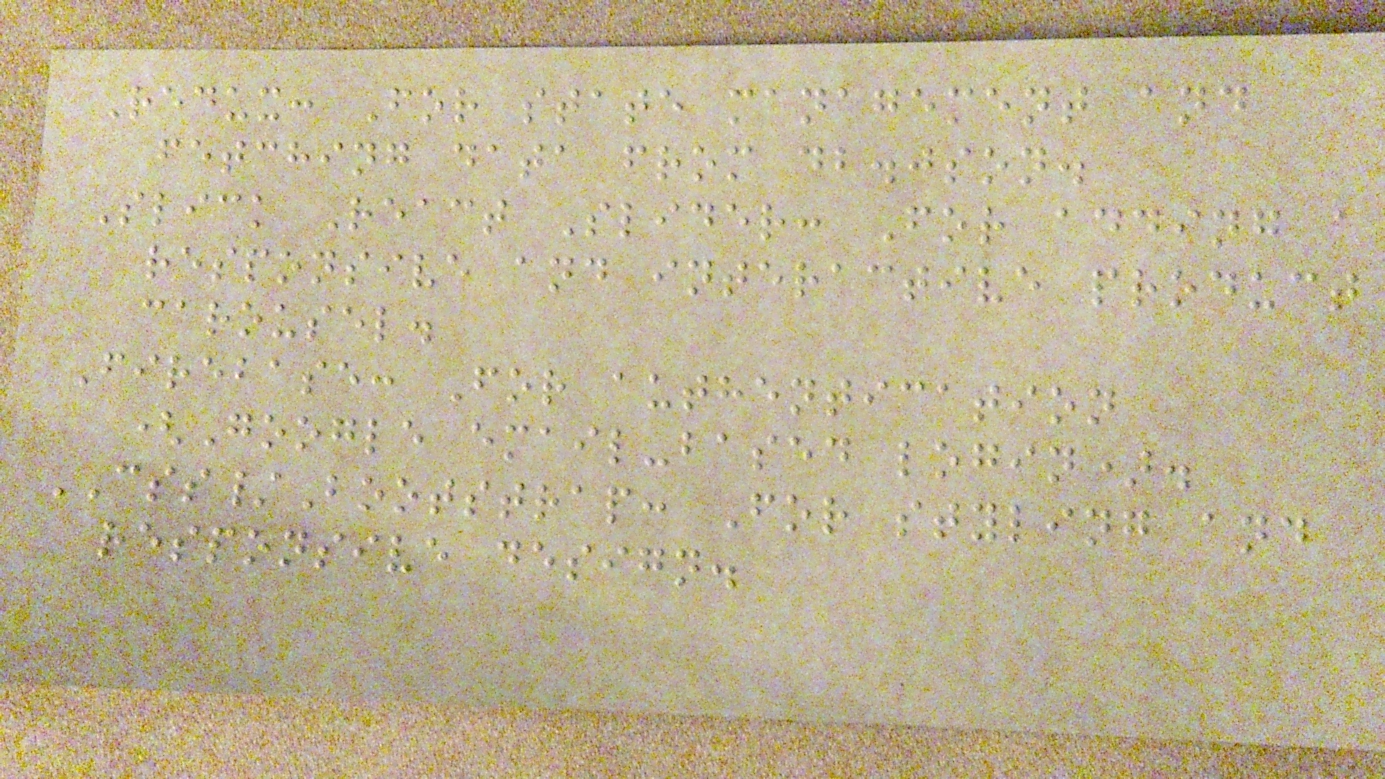Redux: For state management and
fetching data from db.json.
Slick React Slider: For adding a
responsive and interactive product
carousel.
Firebase: For authentication
(Google email-based login).
CSS/Bootstrap: For styling and
responsive design.
